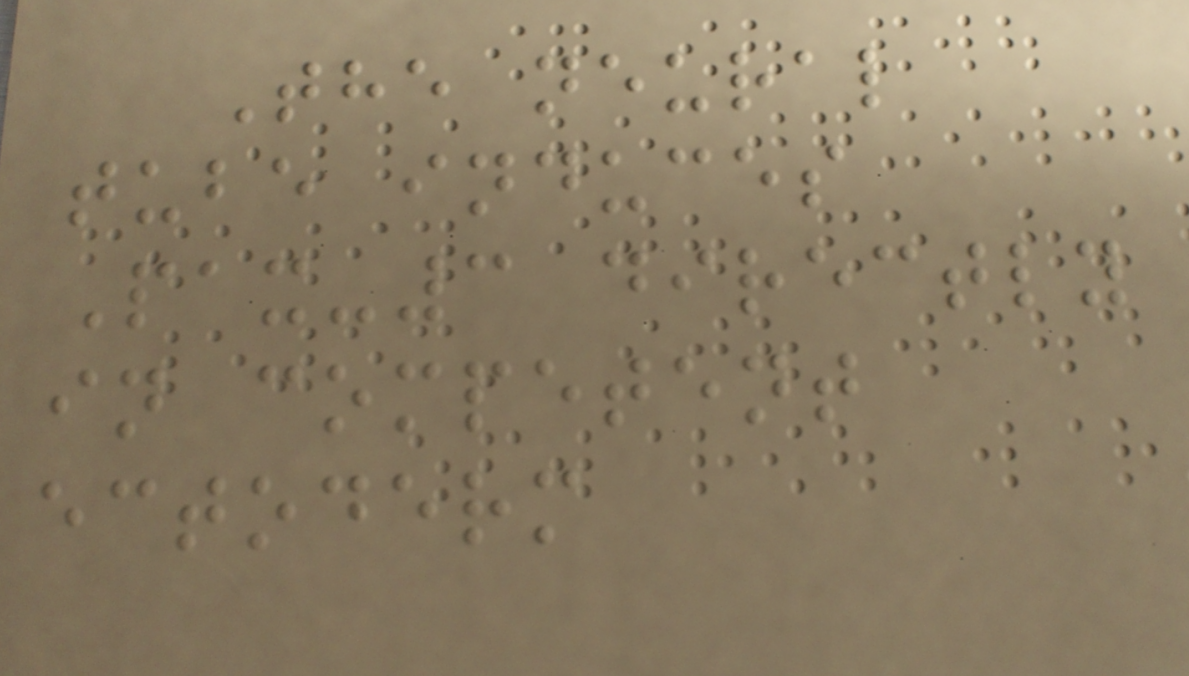The neural
tube induces
Pax-3 directly
in competent
ectoderm
